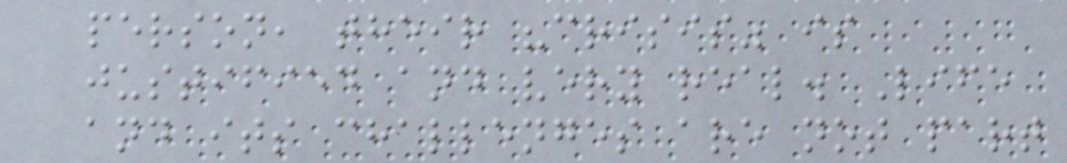person, their "crisis" is
justified and very real. Life
and its challenges are not part
